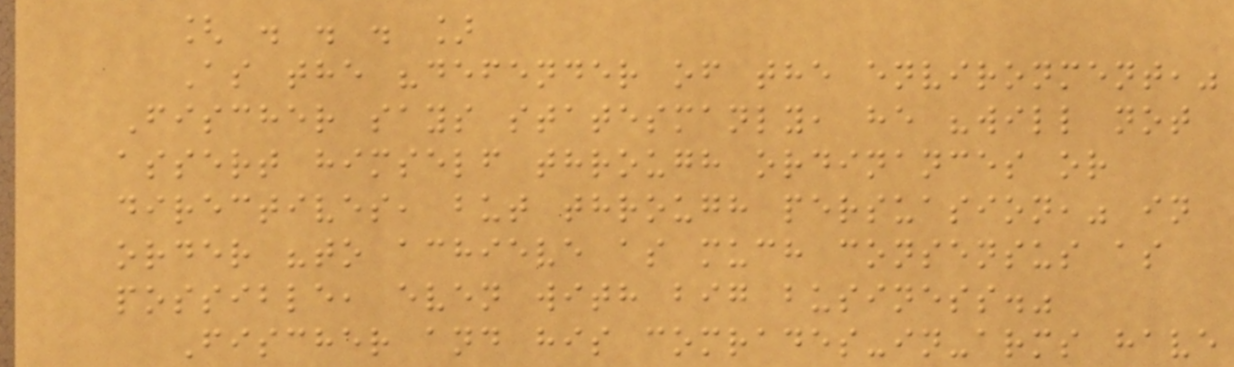[ . . . ]
As the "defender of the environment,"
Fischer says statesmanly, he "will not
assert himself through ordinances or
directives, but through persuasion," in
order "to achieve as much consensus as
possible, even with big business."
Fischer and his comrades-in-arms have
